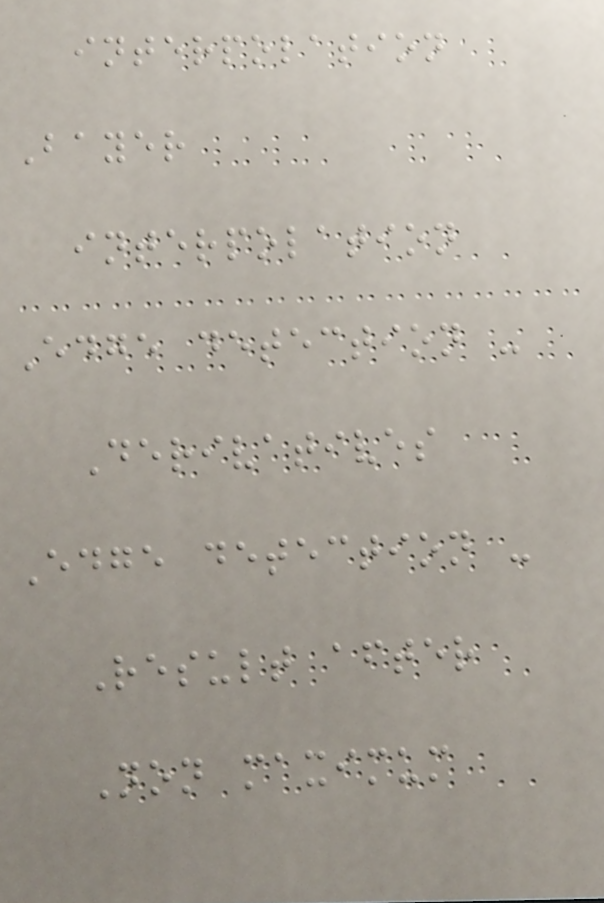interpolation
Bayer
interpolation
Edge detection -
Derivatives
Edge detection -
Result after
Non maximum
